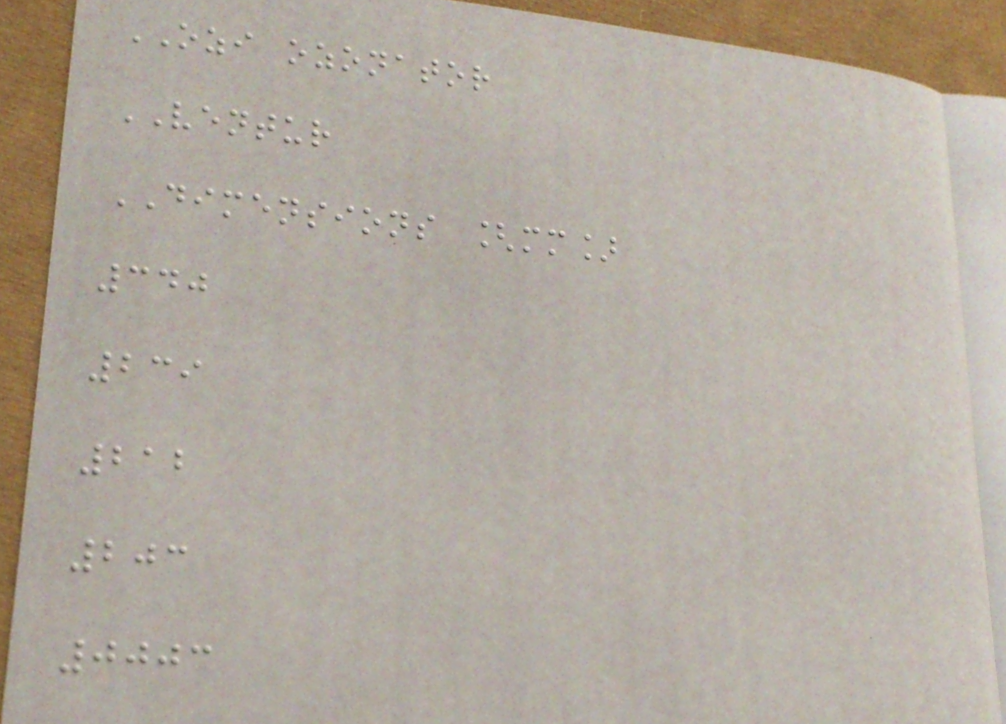OZI ozonator
VENTUR
DIMENSIONS [mm]
340
239
212
203
0003
